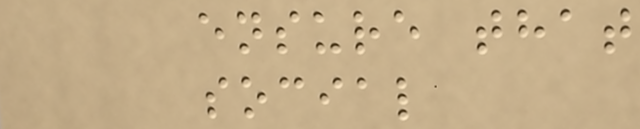ensure that
social
